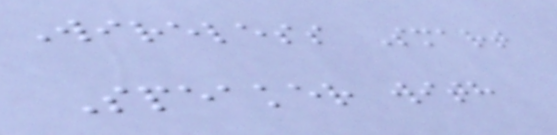Wireless Smart
Speaker with
